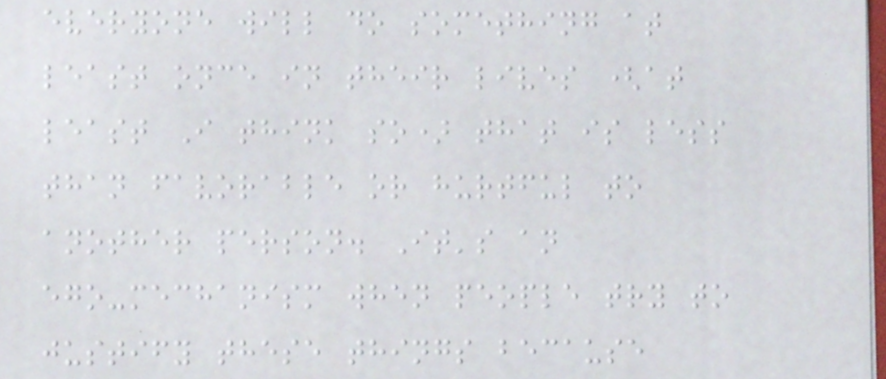everyone will do something at
least once in their lives (at
least I think so) that is less
than favorable or hurtful to
another person. It's an
ego-mechanism when people try to
justify these things because
